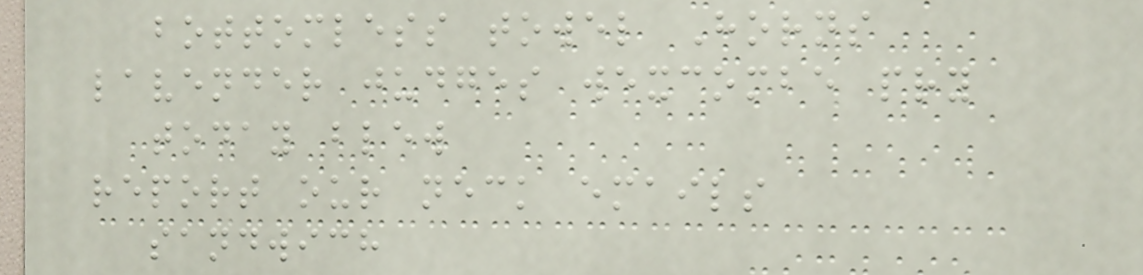bottomless towel Horns
lavender judges wexcombe pry
today blew
report our neck emails
sandwich
